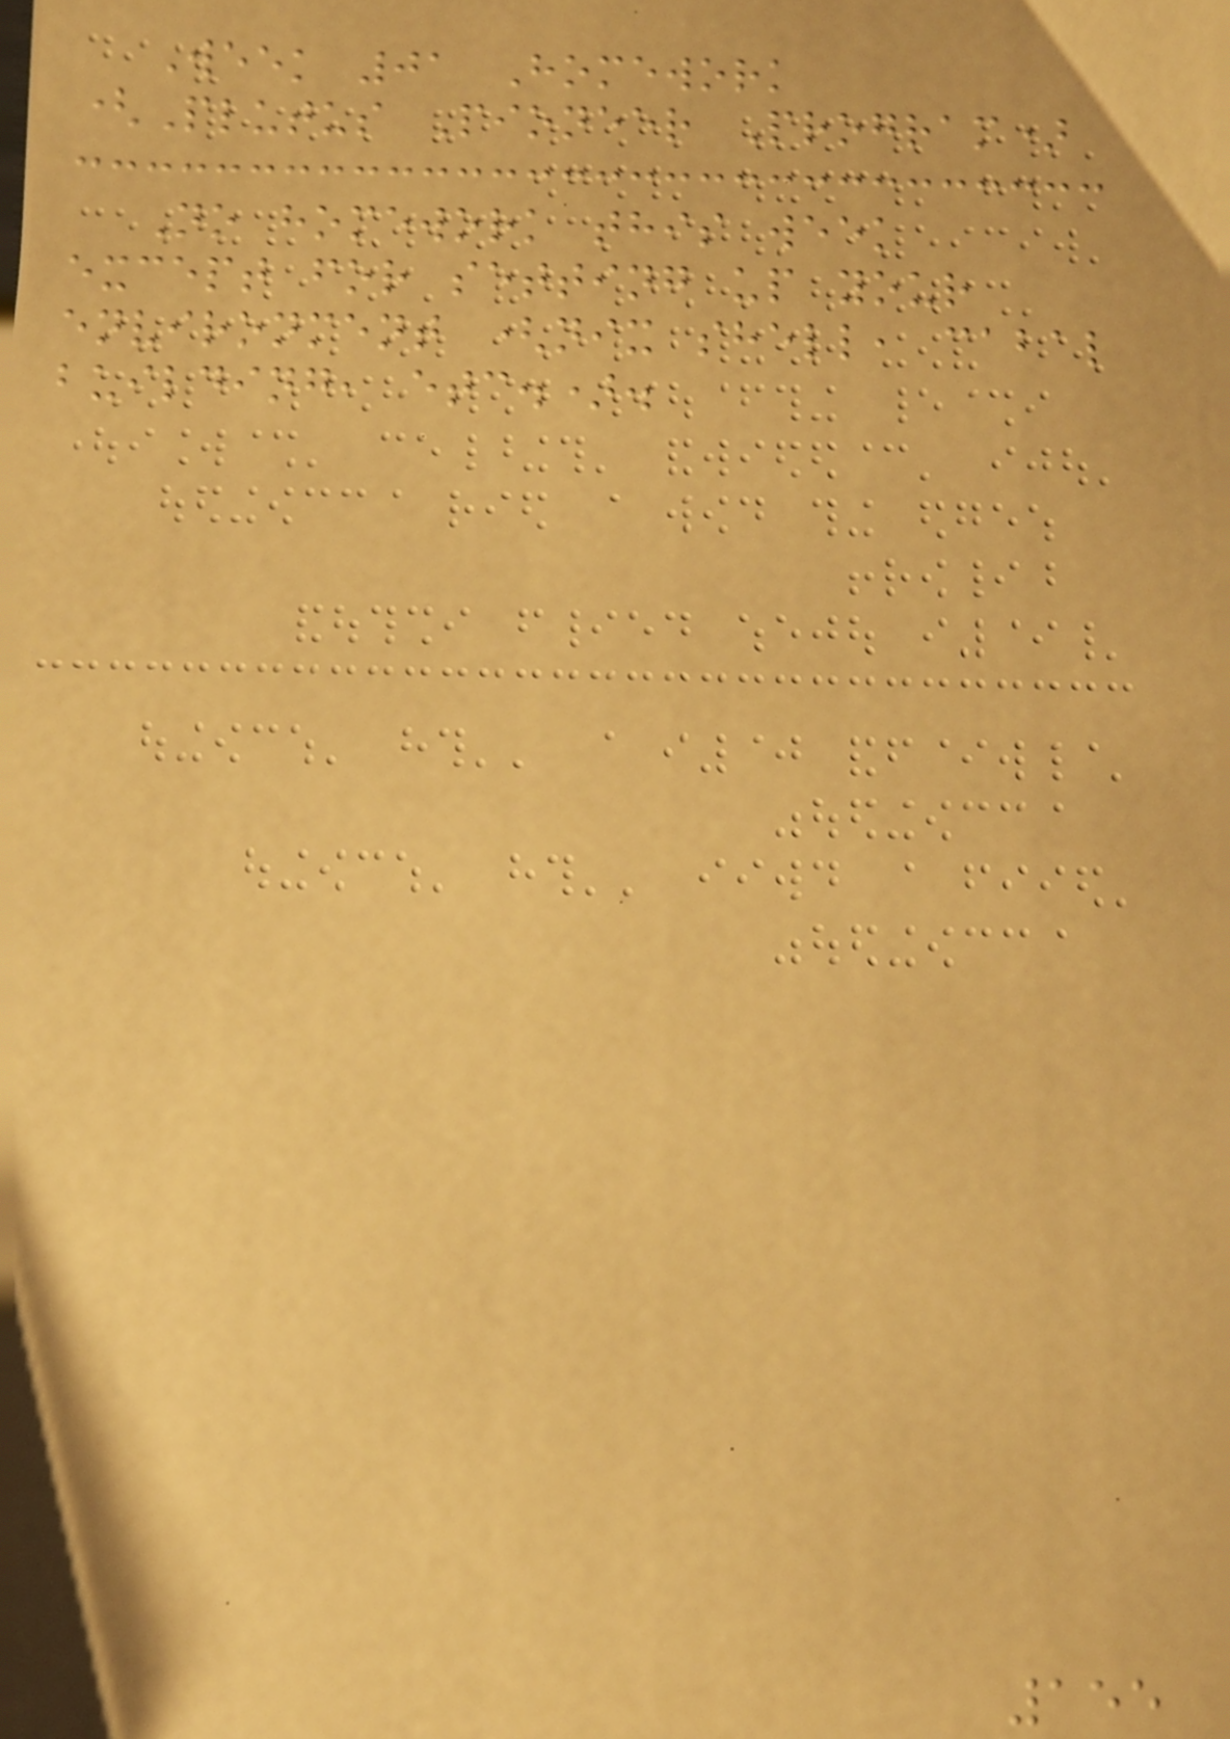Week 01 Homework
(Plutus Pioneer Program)
No homework this week
except for setting up your
environment (nix shell, cabal
building, etc.).
155
